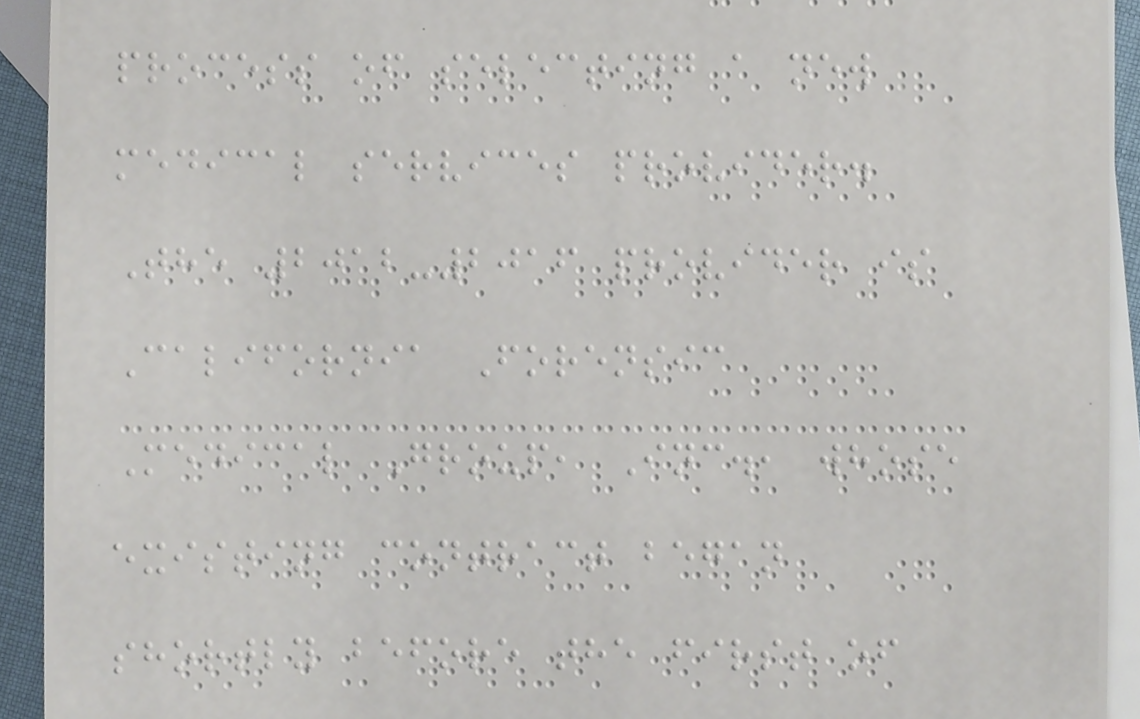process of selecting a new
medical services provider.
The 2012-2016 provider is
California Forensic
Medical Group, Inc., whose
existing contract began
shortly before the first of
